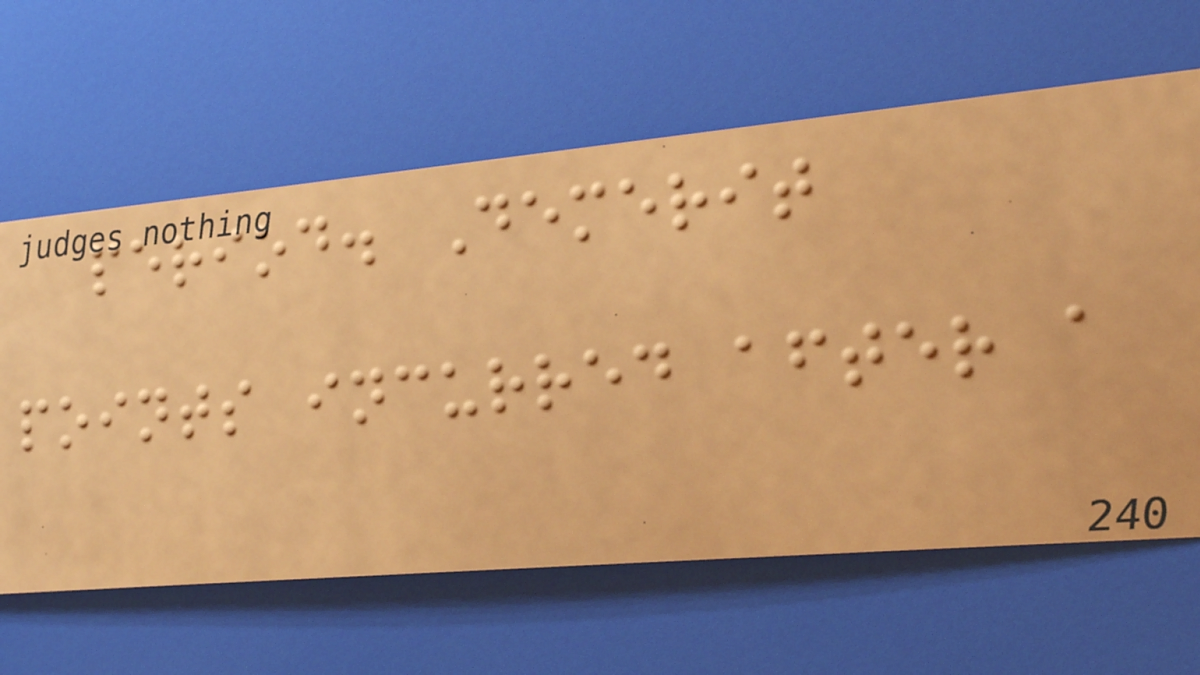period. Demerit
points incurred after a
